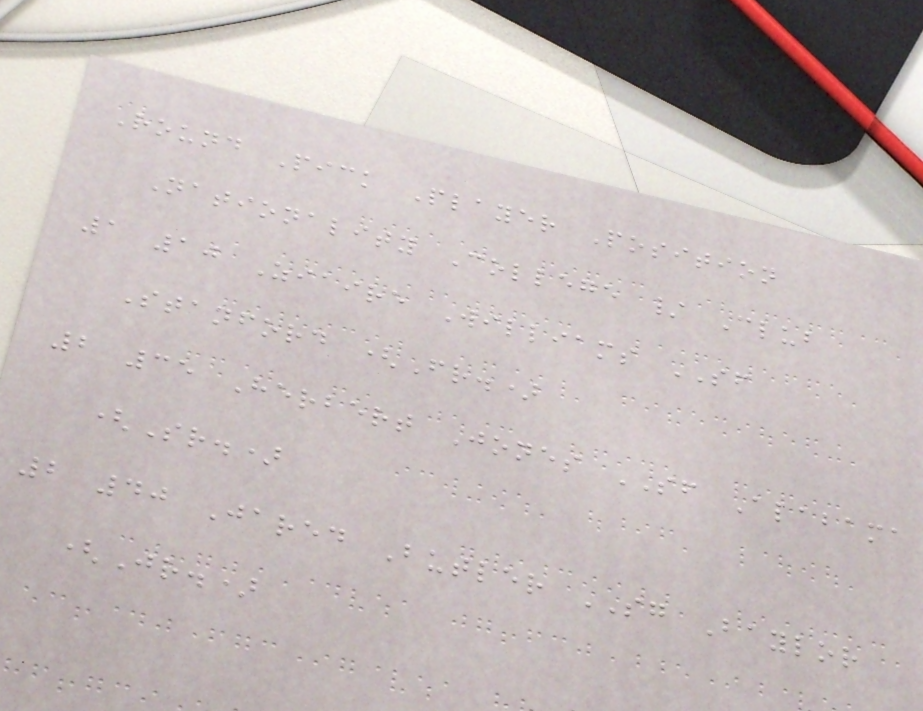Round Pick Player Position
Nationality College / Club
1 10 Ziaire Williams SF
Stanford (Fr.)
2 35 Herbert Jones SF Alabama
(Sr.)
2 40 Jared Butler SG Baylor
(Jr.)
